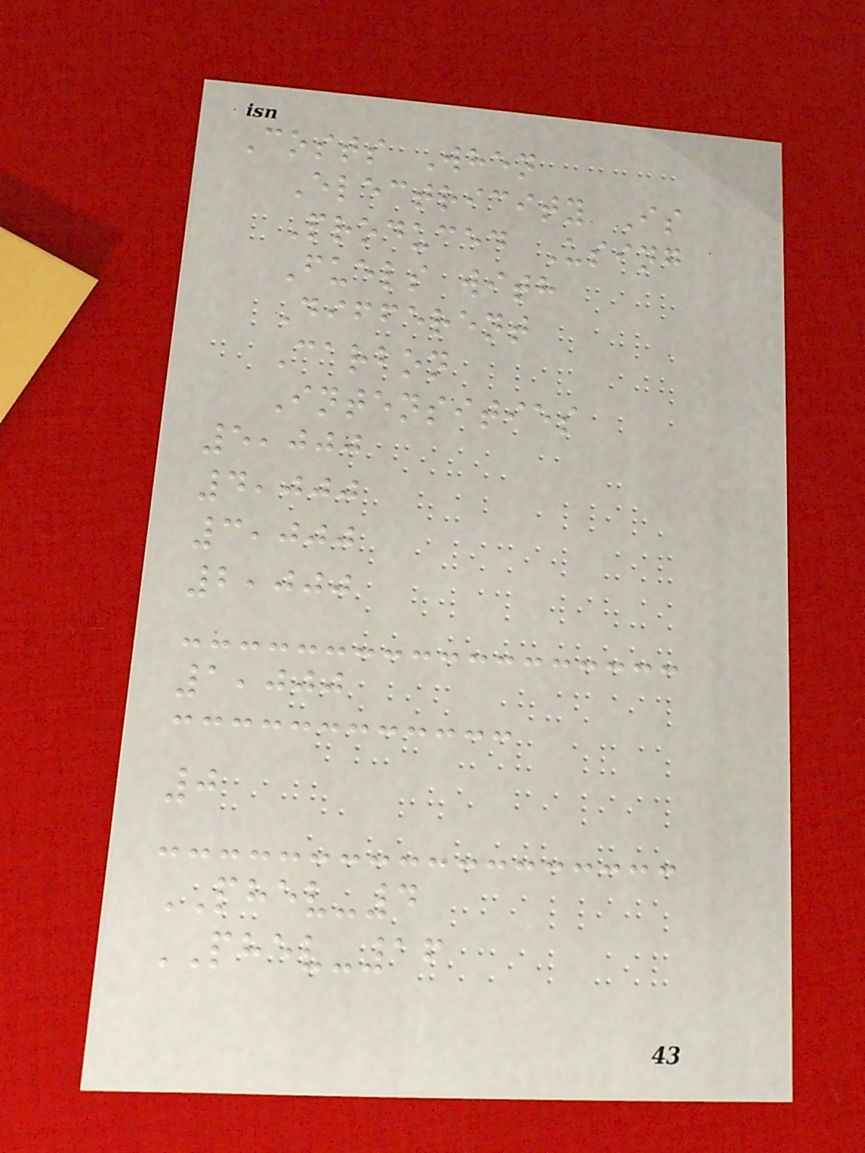Costs When
Electricity Is
Produced Using
Fuels with
Different
Carbon
Intensities
5,000
4,000
3,000
2,000
1,000
0
PHEV-4
PHEV-16
